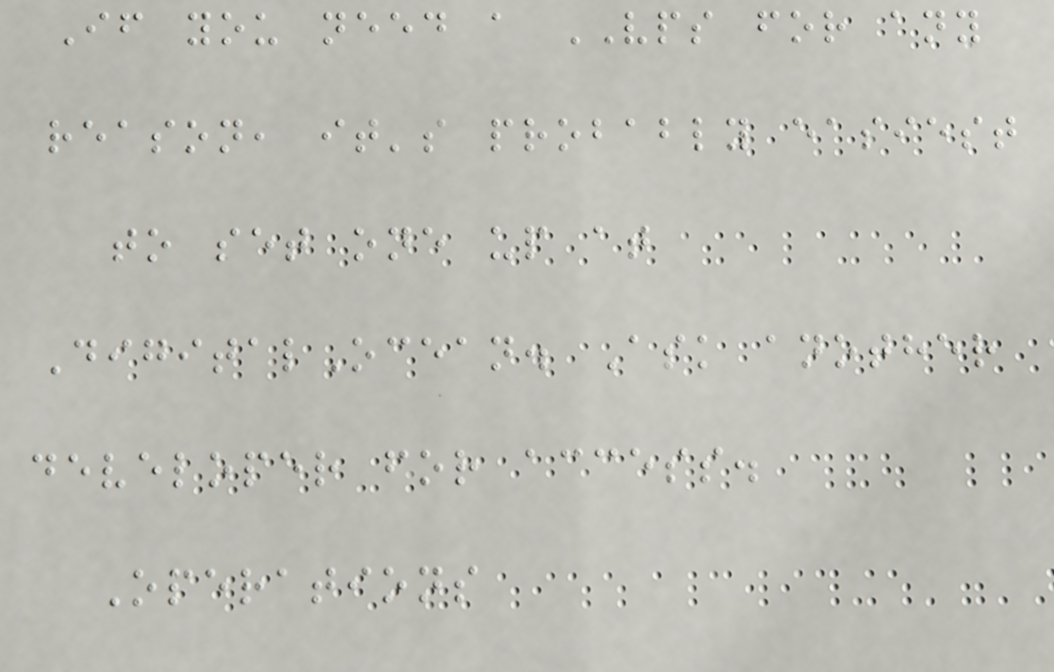If you need a VPS for any
reason, it's probably easiest
to set one up at
DigitalOcean. Ask another
developer for access.
Operations
